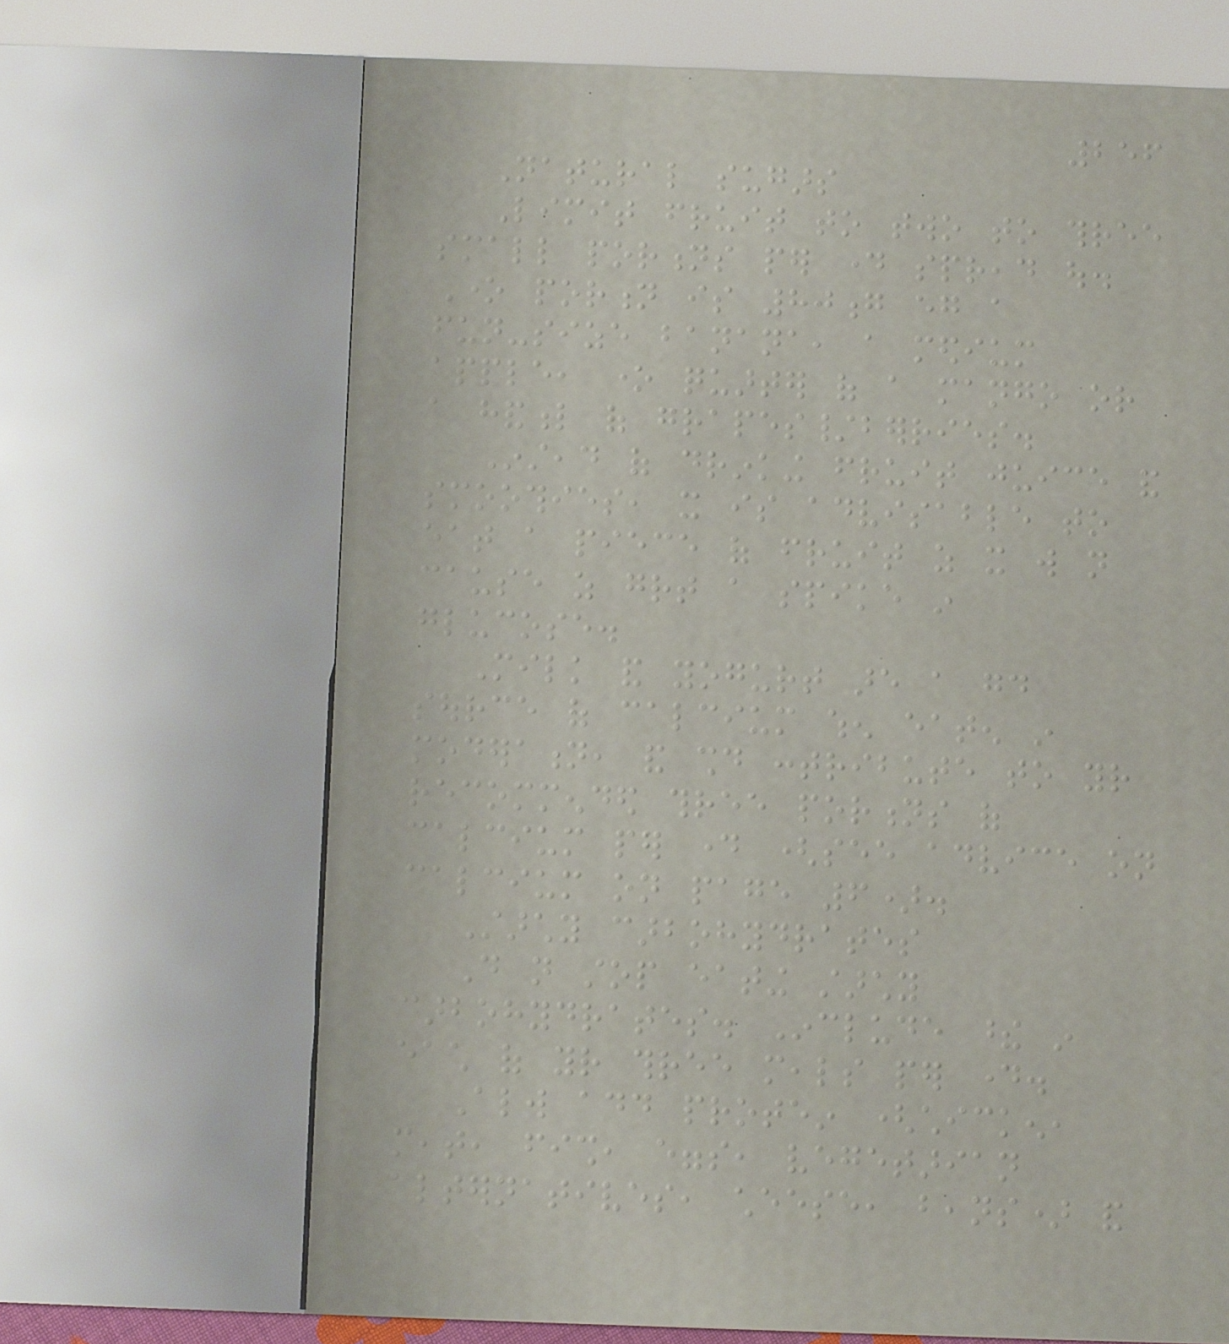256
Natural sugars
Limit fruit to two to three
small portions per day spread out.
One portion is 80g eg a
fun-size banana, a medium
apple, one quarter of a mango or
a handful of grapes/berries.
Instead of drinking fruit juice and
smoothies, it is advisable to
eat a piece of fruit as it will not
cause as great a spike in
glucose.
Milk and yogurt are a good
source of calcium when eaten in
moderation, and should contribute to your
recommended three portions of
calcium per day (see advice on
calcium on page 6).
Starchy carbohydrates
Do not stop eating starchy
carbohydrates. Include these in
each of your three meals per day.
Always add protein (chicken,
meat, fish, eggs, vegetarian
alternatives, cheese, beans) and
